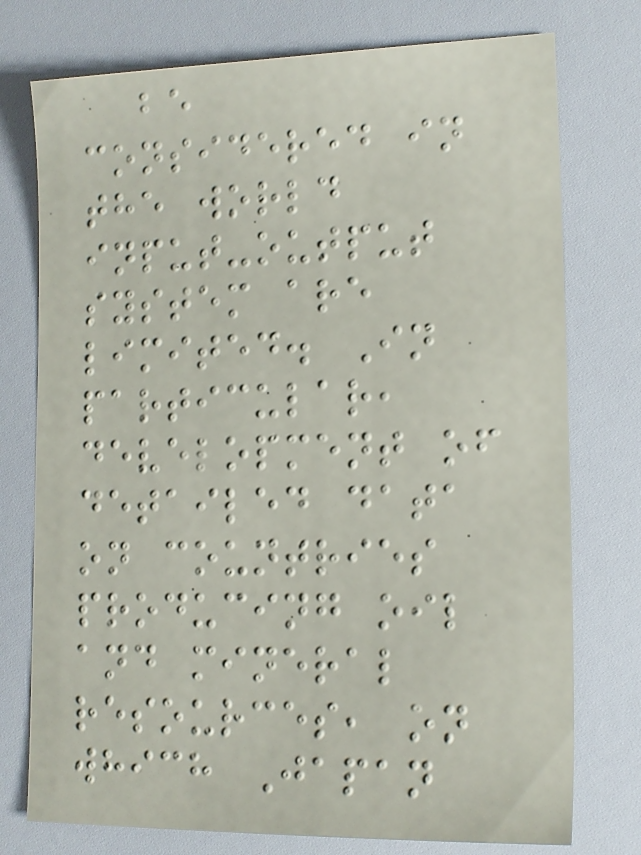be
considered in
the world
input-output
system are
limited. In
particular,
development of
detailed data
on countries
producing oil
and mineral
resources, on
which Japan
